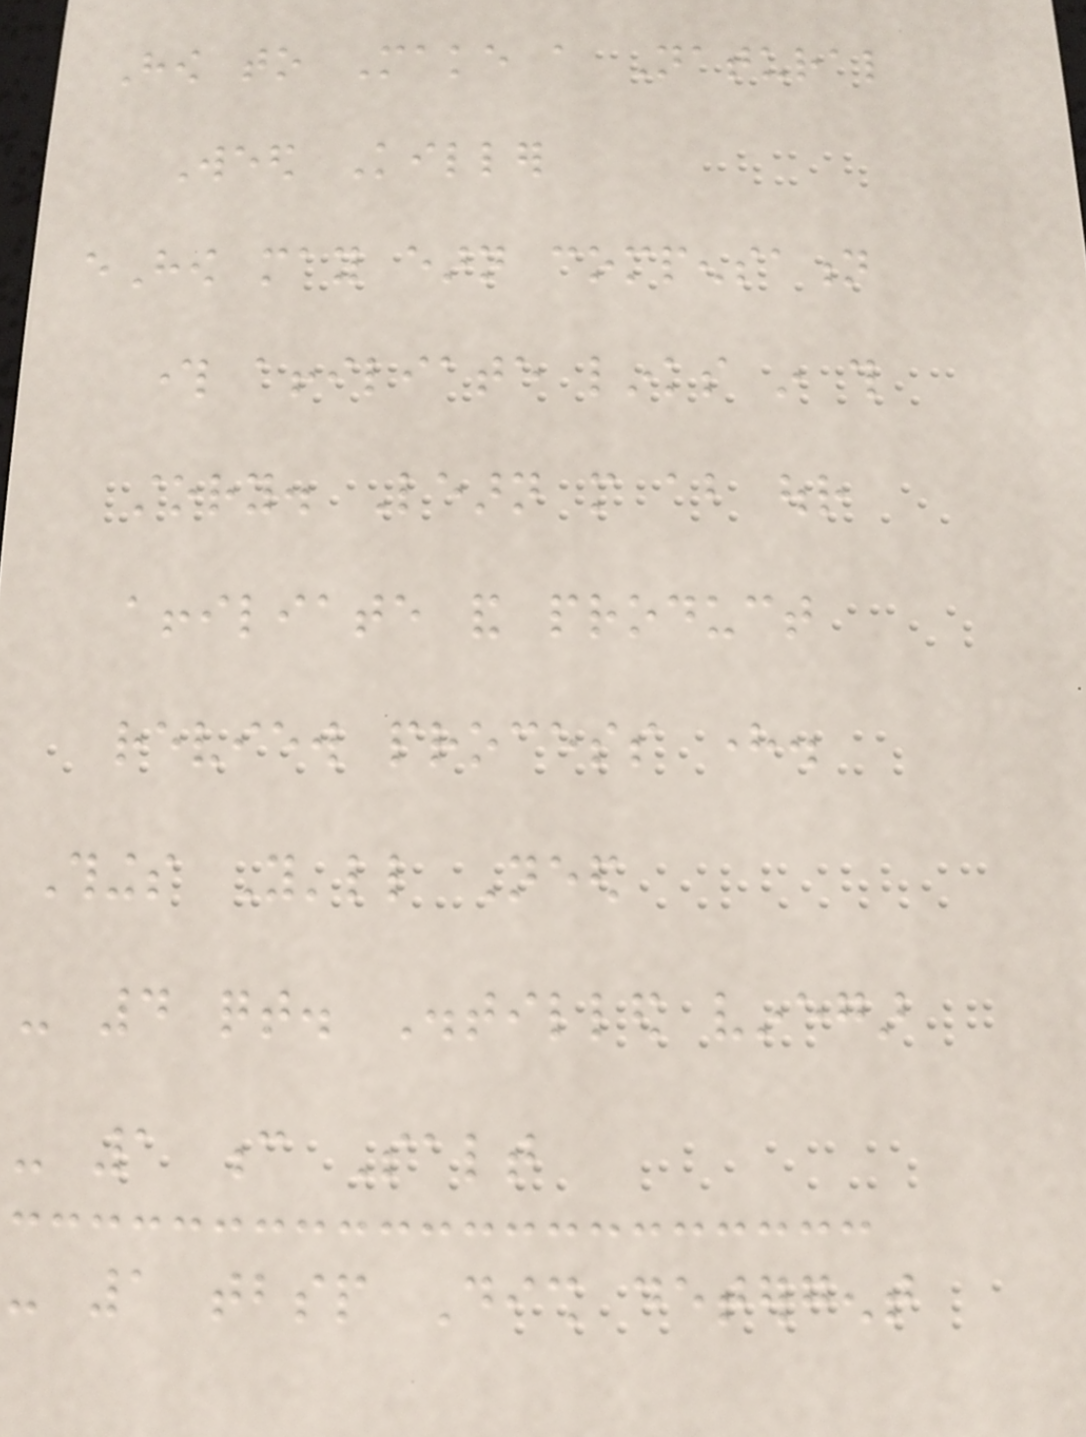How to Make a Natural
Weed Killer
eHow may earn compensation
through affiliate links in this
story. Learn more about our
affiliate and product
review process here.
Things You'll Need
- 4 qt. Distilled vinegar
- 1 c Salt
- 1 tbsp Dish detergent
